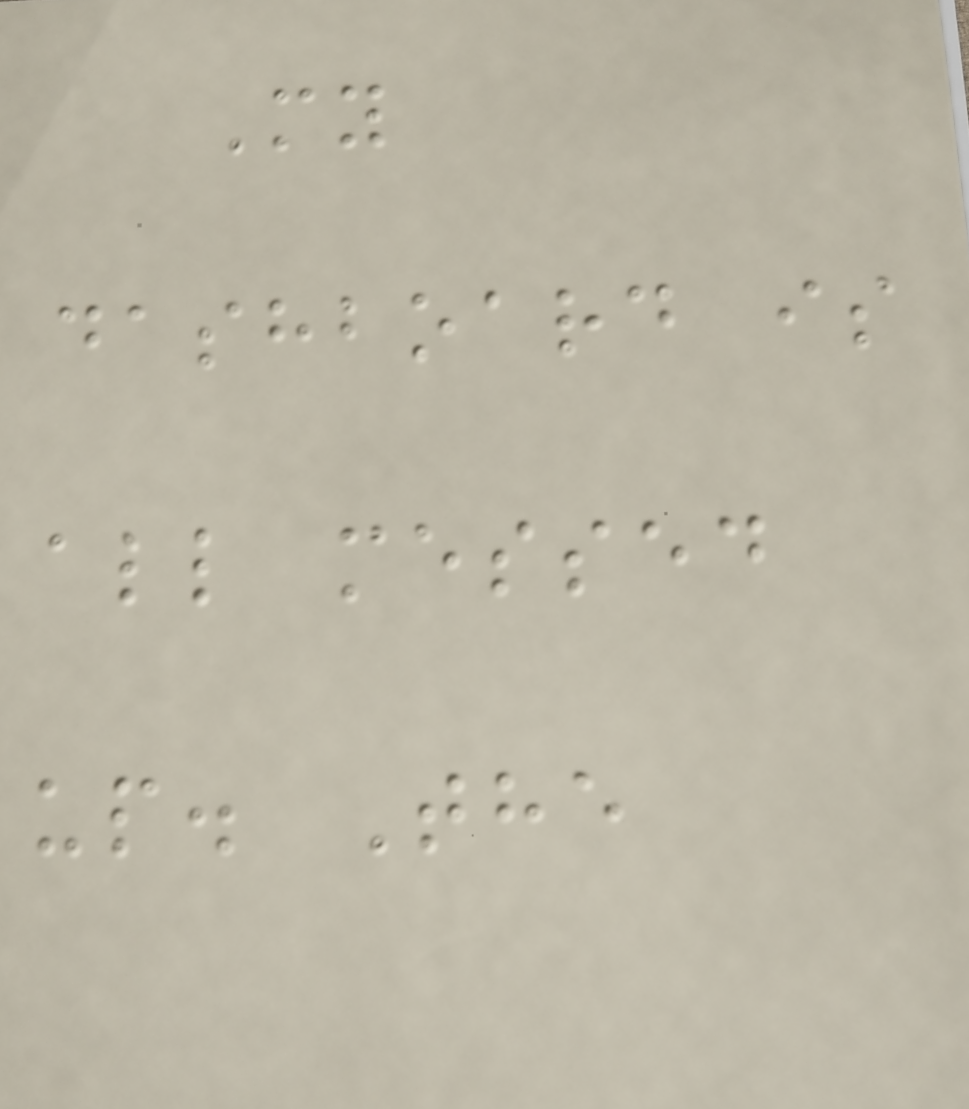My
dashboard is
all messed
up. The
